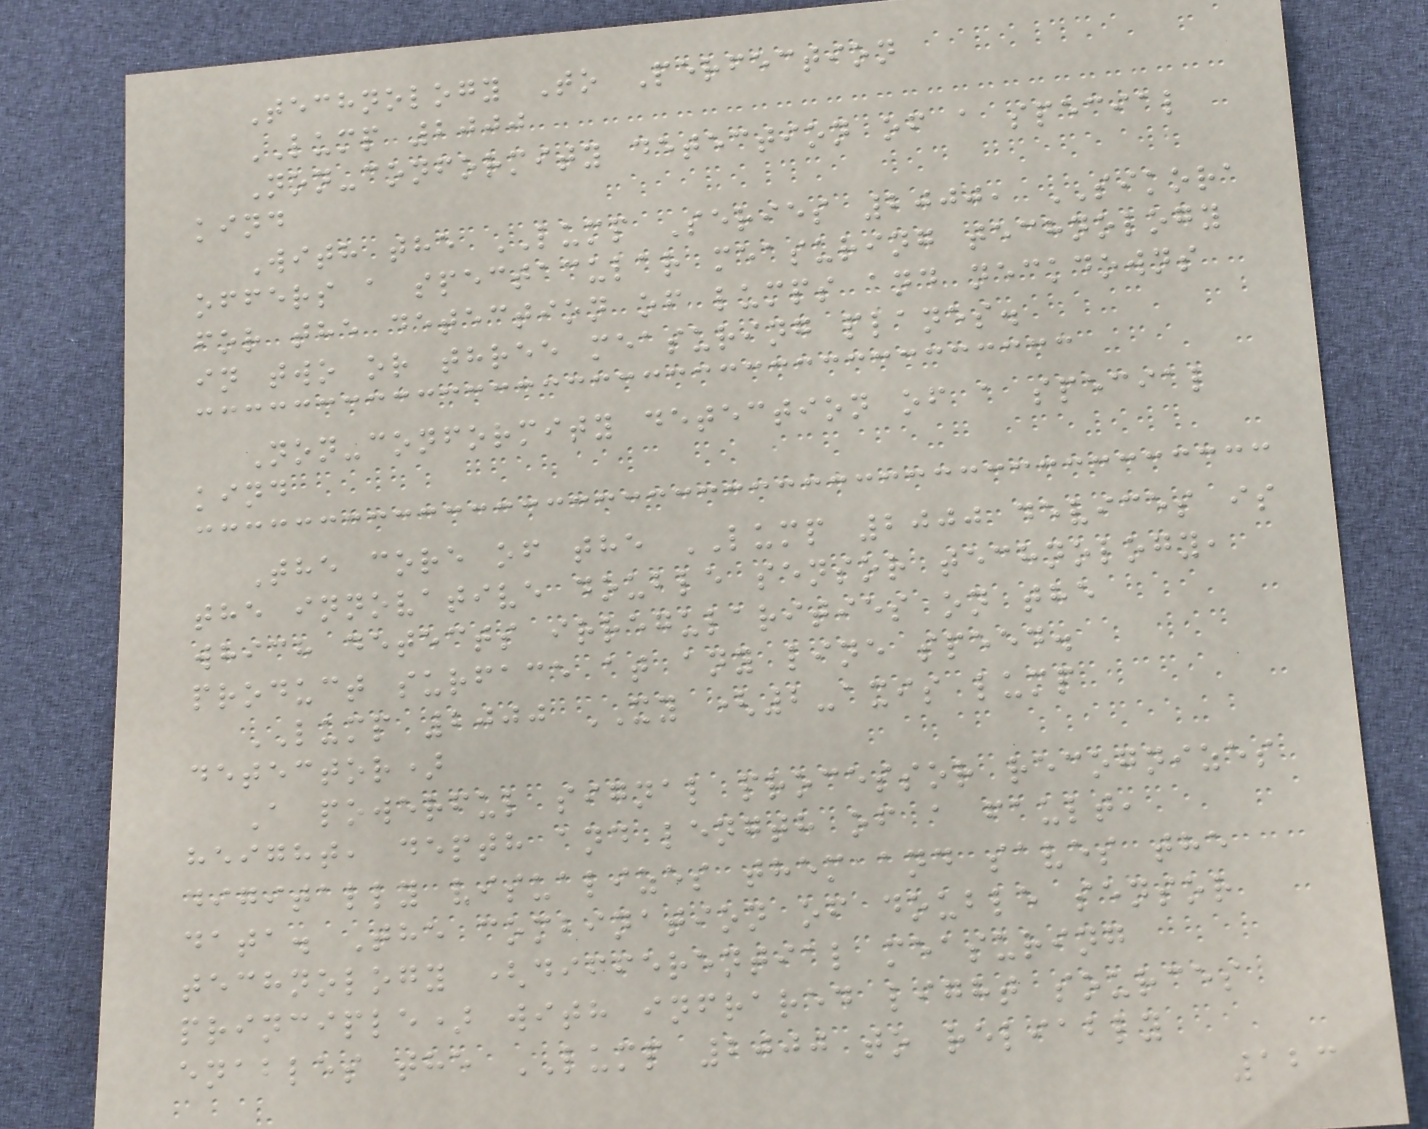Technology To Perfection
LUMP 2000
Non-conformity detection of a special
kind
With the LUMP Series 2000, SIKORA
offers a spectacular measuring technology
for the detection of lumps and neckdowns
in two or three measuring planes.
Non-conformity detection of a special
kind
The core of the LUMP 2000 devices is
the innovative double sensor technology,
which detects irregularities on the
product surface at any line speed.
LUMP 2000 XY (2-axis lump
detector)
A powerful signal processor recognizes
height, depth and length of a fault,
digitally visualizes them and saves the
data. The combination of double sensor
technology (differential measuring
principle) with infrared light sources
enables the LUMP 2000 to reliably
123
